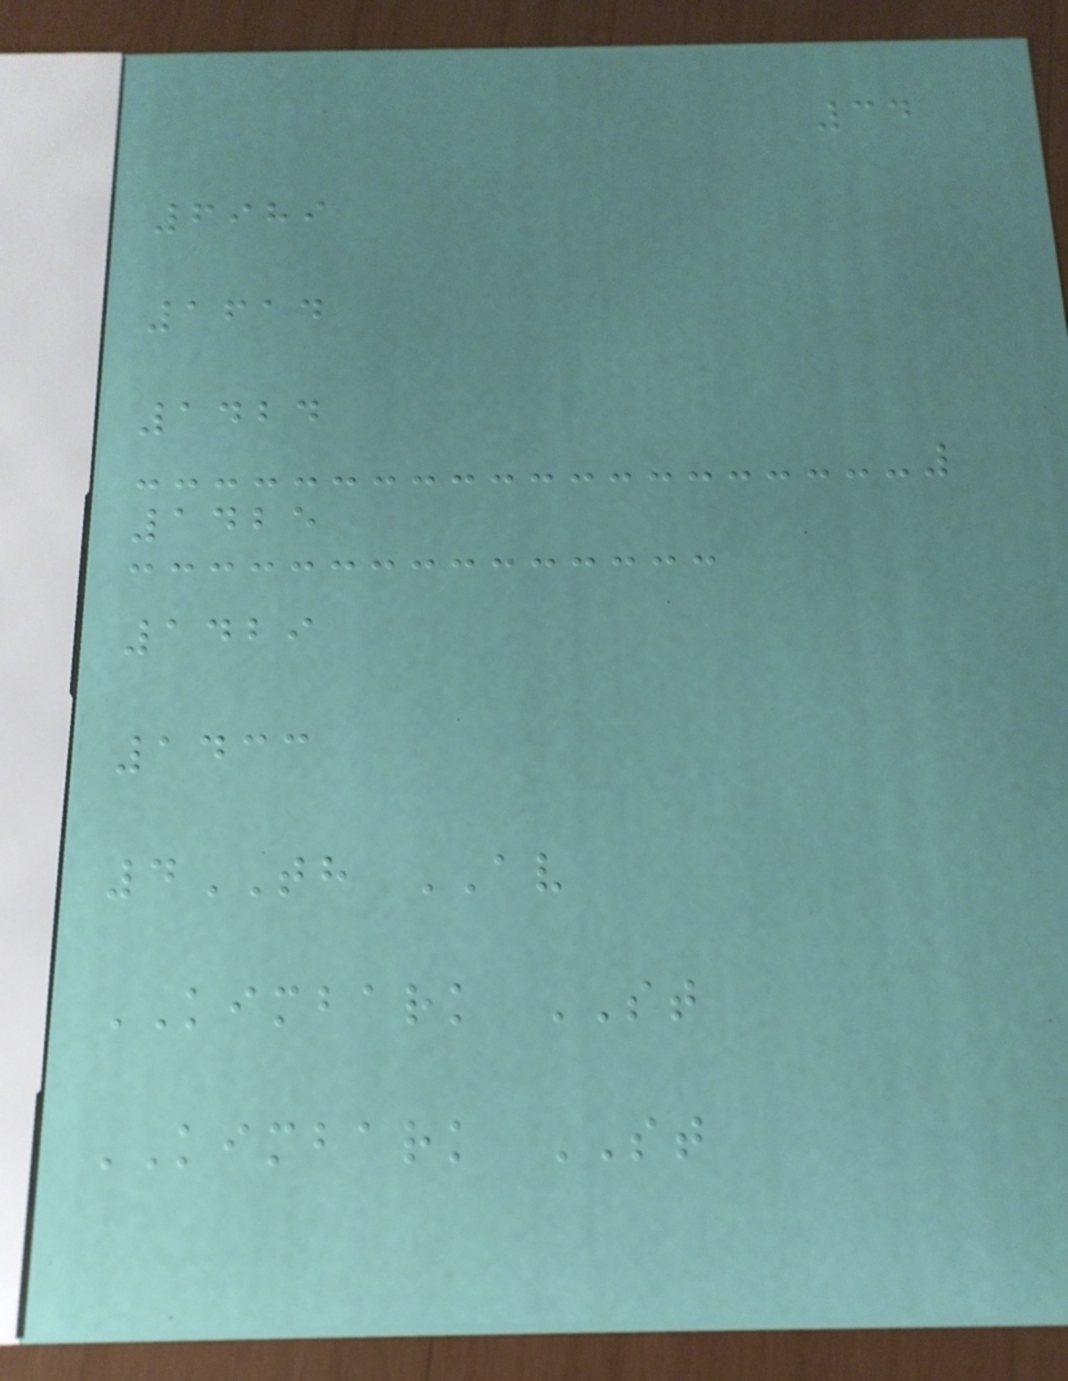34
6989
1614
1424
1425
1429
1433
4TH AV
KIMBARK ST
KIMBARK ST
